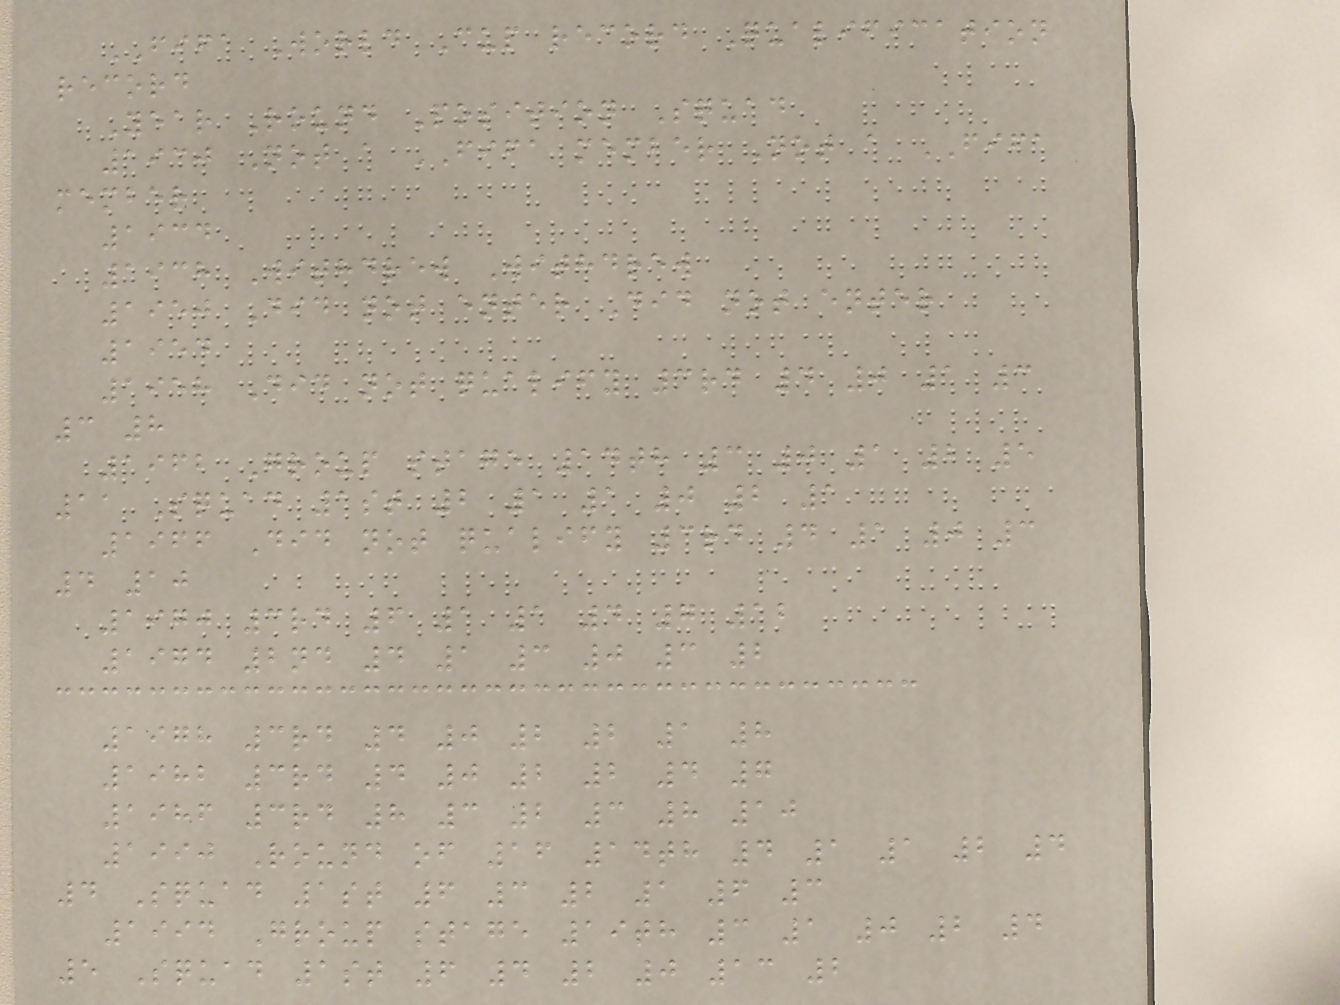FIFA World Cup record Qualification
record
Year Round Position Squad
1930 Not a FIFA member Not a FIFA
member
1934
1938 Withdrew Withdrew
1950 Did not enter Did not enter
1954
1958 Did not qualify 3rd 4 0 1 3
3 8
1962 Group stage 14th 3 0 1 2 5
11 Squad 1st 2 1 1 0 2 1
1966 Did not qualify 3rd 4 1 0 3
4 10
1970 3rd 6 1 1 4 7 12
1974 2nd 4 1 3 0 3 2
1978 3rd 4 0 2 2 1 8
1982 3rd 4 0 2 2 4 7
1986 3rd 8 3 2 3 8 10
1990 Round of 16 14th 4 1 1 2 4
4 Squad 1st 6 3 2 1 6 3
1994 Group stage 19th 3 1 0 2 4
5 Squad 1st 6 4 2 0 13 2
